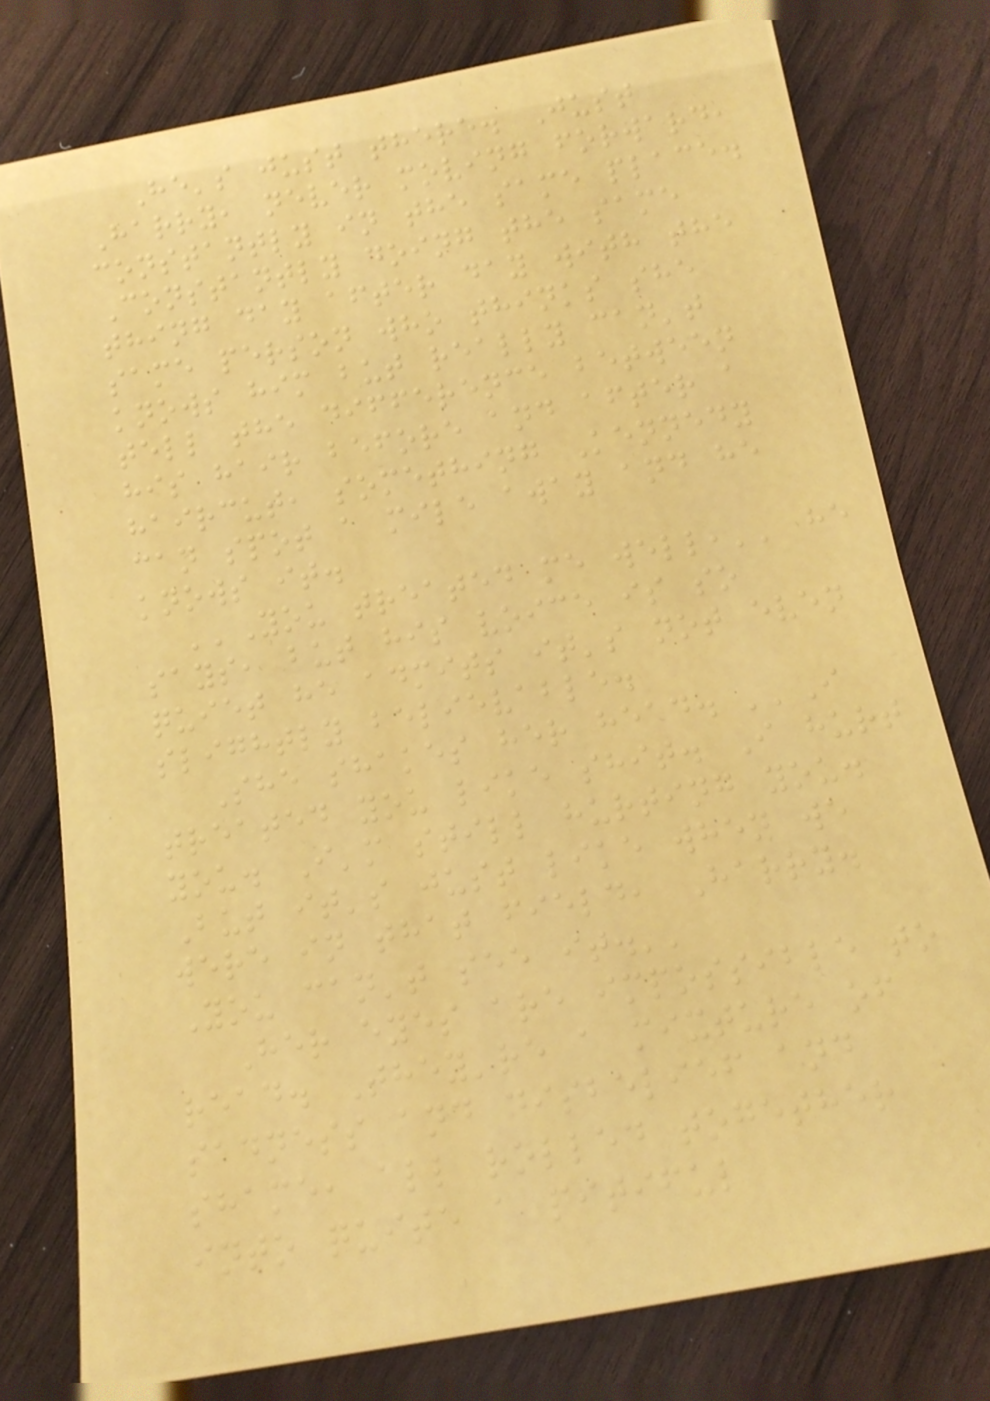He's just there. Just
Harry, never moving forward,
constantly in the same place.
Constantly doing the same
thing day after day with the
same person who thinks she
knows him but really can't
tell the difference between
his hair before and after a
haircut, something Kennedy
can spot a mile away and he
knows it.
''You treated me well,'' he
says, but his voice is so
quiet he admits it's not even
slightly believable.
She shakes her head. ''I
treated you like shit. I hurt
you. I'm still hurting you.
But it's just like when we
were in that field, Harry.
You can't see it.''
Her eyes are impossible to
read. They're a mixture of
sadness and disbelief and
shame, all rolled together
into quite a pitiful
